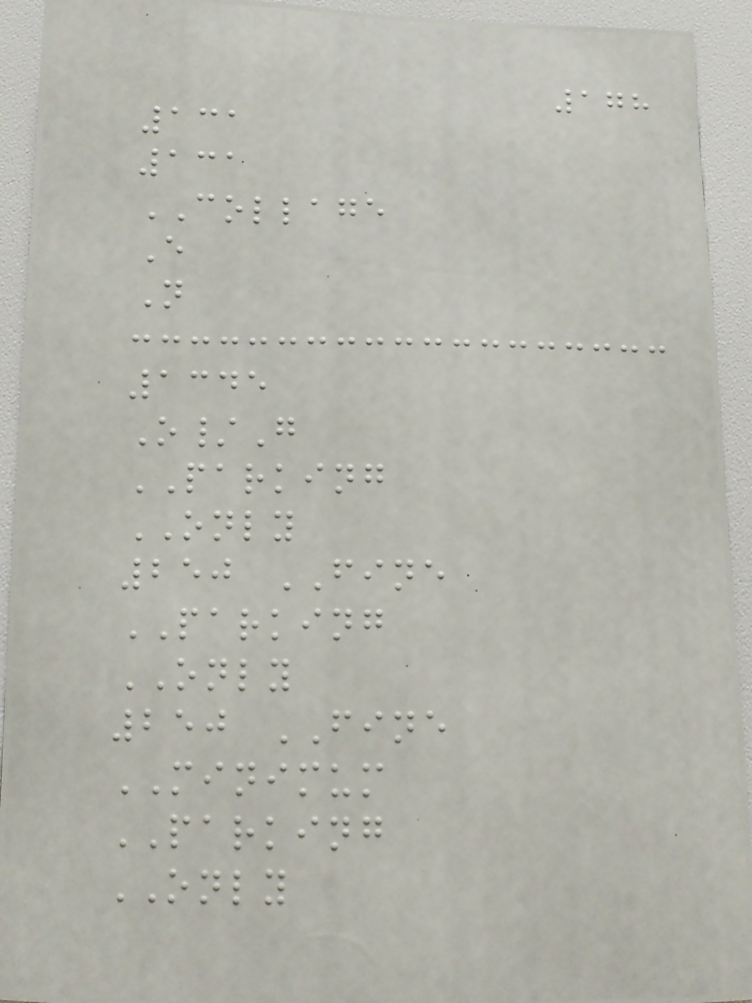178
131
131
COLLAGE
E
N
1345
O/G
PARKING
ONLY
250 FINE
PARKING
ONLY
250 FINE
MINIMUM
PARKING
ONLY
